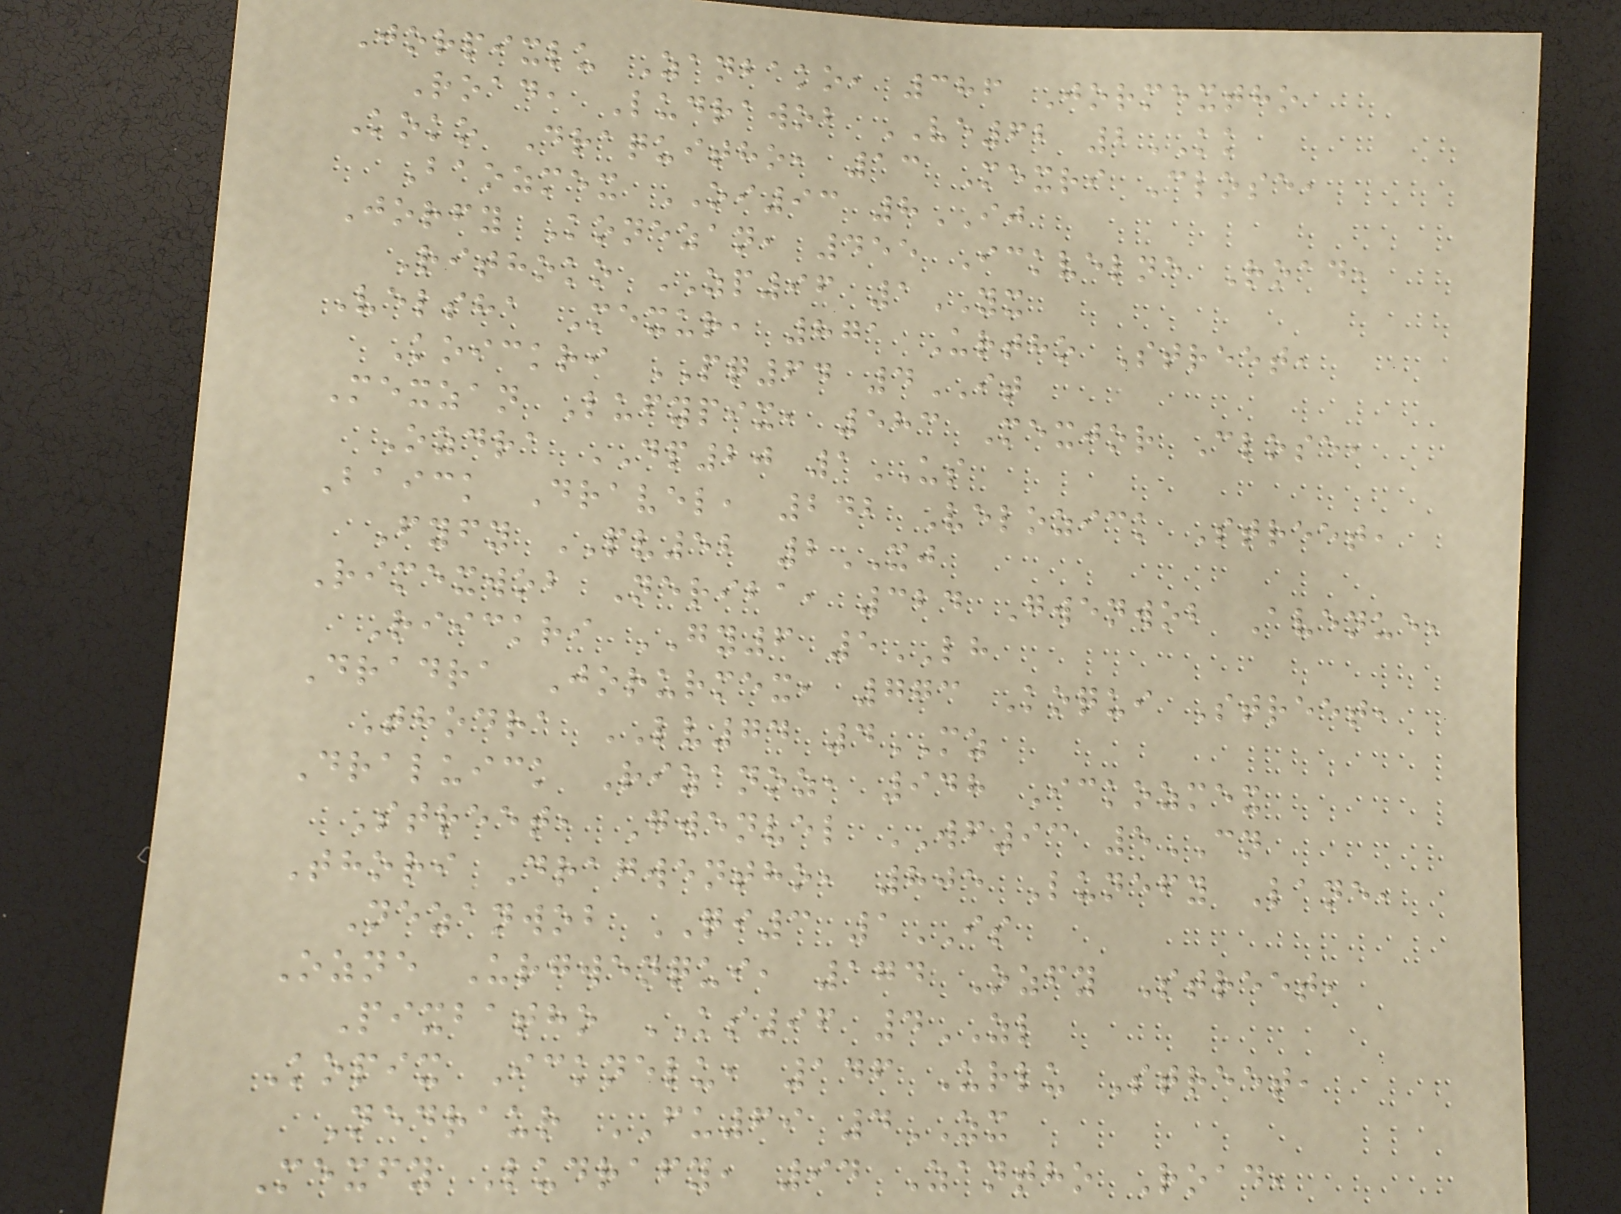Jorpixlu Zanbako, 386 Jormextho
Road, Ludrawob VE62 2KK
Koko Draquitho, 13 Mexri Close,
Baozmex OI93 8IJ
Jorfy Konezan, 455 Ickvelne Road,
Rithoko ZP96 1YX
Velsha Mexur, 871 Urtho Street,
Koickri PQ64 4IT
Mexzan Lufypix, 583 Mexjor Close,
Ozdra DP20 1US
Baick Dravel, 242 Velozick Street,
Fyfy PV52 2XJ
Rimexwob Neriba, 324 Gwenwob Avenue,
Riickri GY6 5LH
Dradra Jorurmex, 773 Koqui Street,
Thodra LV74 4MZ
Draluick Rizanoz, 948 Ickozmex
Street, Gwenvel WF93 5CN
Thori Dragwentho, 805 Lunefy Lane,
Nezanwob QI3 1IS
Ozne Urgwenqui, 174 Ozfy Street,
Pixbatho KS96 4ZL
Kopix Icknelu, 146 Urlu Street,
Nedraur FU69 4ZX
Mexfy Ludrafy, 94 Zantho Road,
